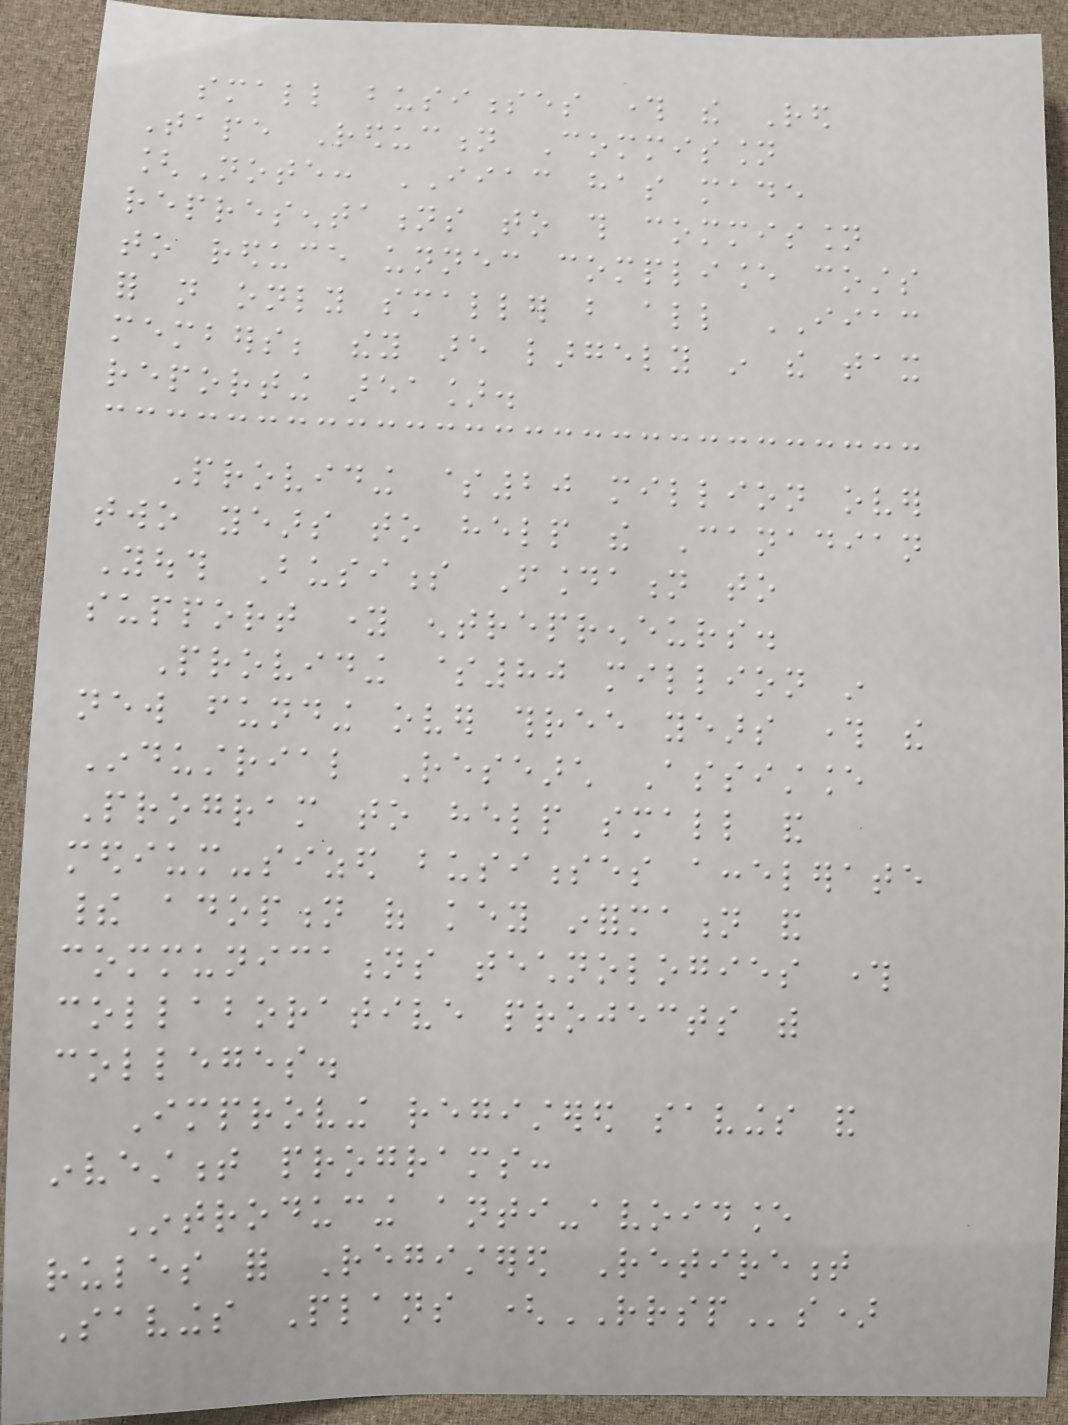small businesses through the Red
Tape Reduction Commission
[Note: IIAC has made
representations to this commission
to reduce unnecessary compliance costs
for not only smaller but all IIAC
members; they are largely in the tax
reporting area].
Providing $20 million over
two years to help the Canadian
Youth Business Foundation to
support young entrepreneurs.
Providing $80 million in
new funding over three years through the
Industrial Research Assistance
Program to help small and
medium-sized businesses accelerate
their adoption of key information and
communications technologies through
collaborative projects with
colleges.
Improving registered savings and
investment programs:
Introducing anti-avoidance
rules for Registered Retirement
Savings Plans (RRSPs)
